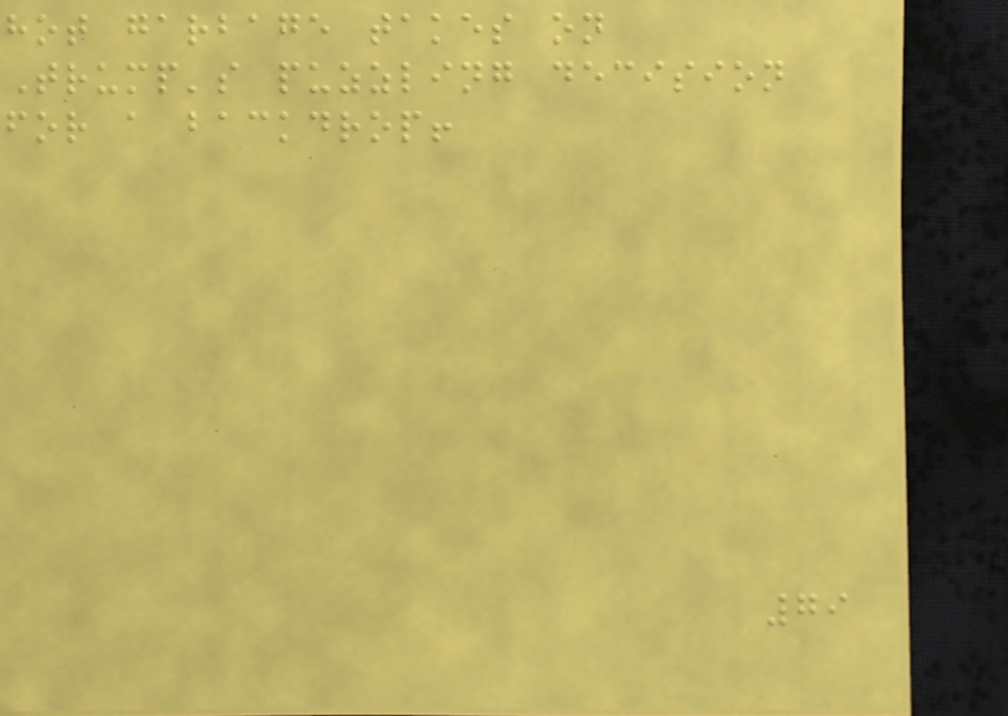hot garbage takes on
Trump's puzzling decision
for a backdrop!
79
